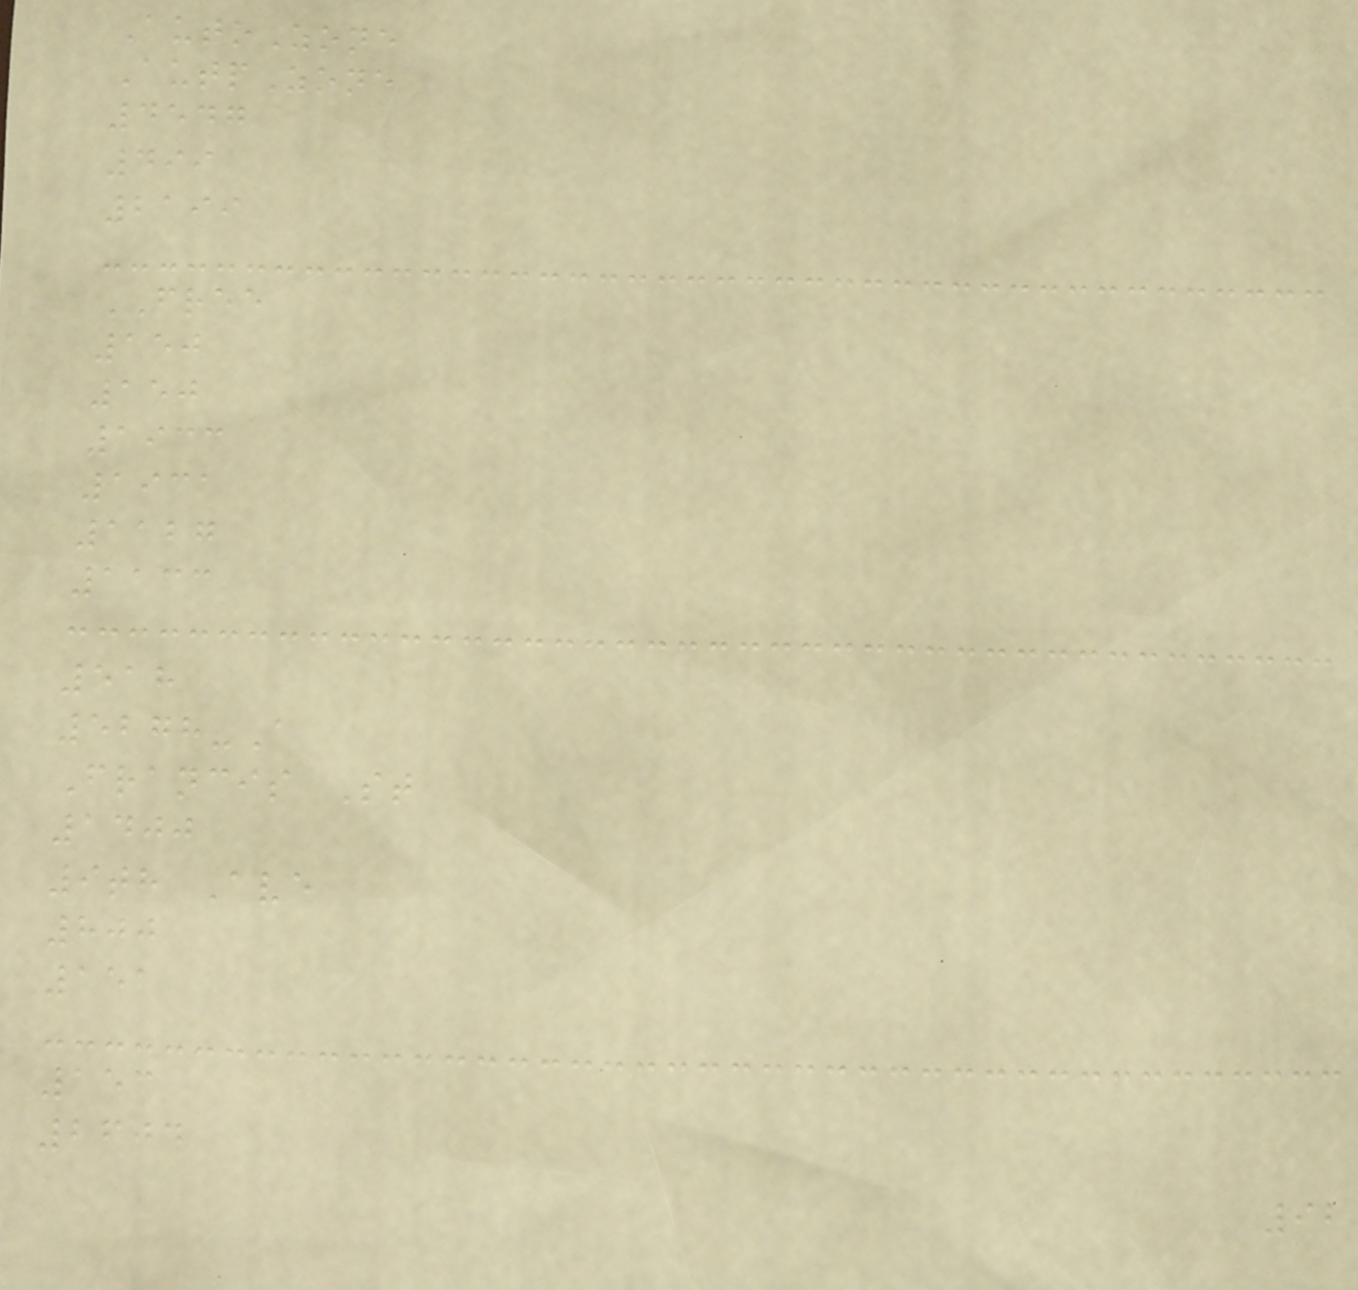AutoZone
AutpZone
4547
499
2199
FREE
150
150
1933
1931
1127
1133
518
5278-A
Francis St
1400
9th Ave
800
151
153
2604
92
